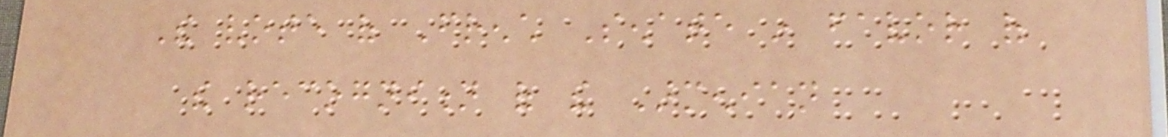The vote of French Senate in favor of
the recognition of the Armenian
